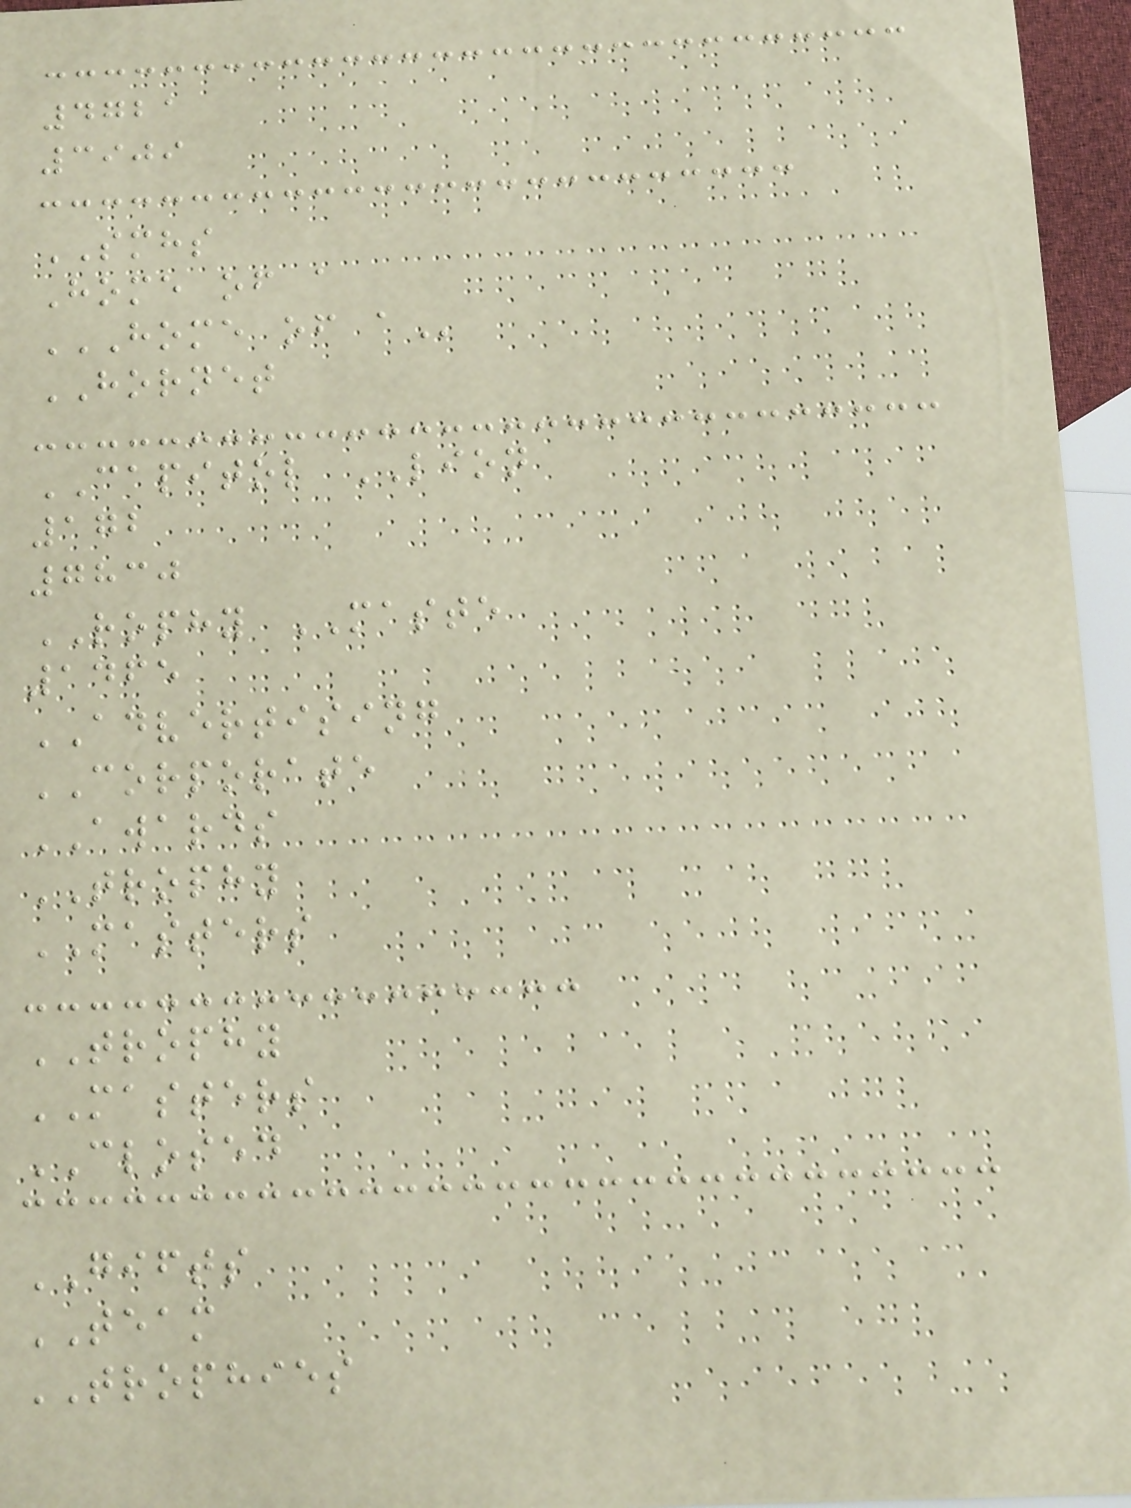4721
3909
SMHS
Home of a
HOME OF A
HORNET
CAPITOL LION
172
7830
ROPHY MASTE
1465
ADVERTISING
CORPORATE
AWARDS
TROPHY
MASTERS
TROPHY
MASTERS
CLOSED
GIFTS
TEAM
TROPHIES
